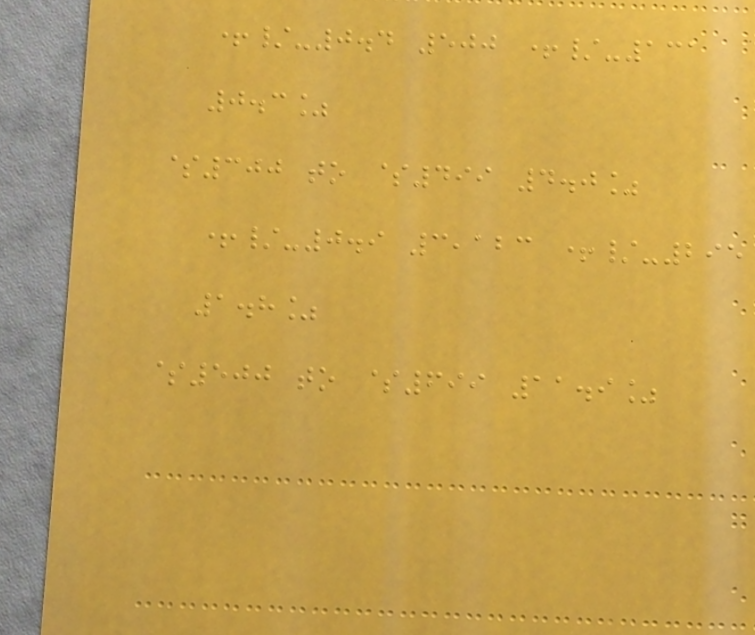+/-0.4 500 +/-131
0.3%
$300 to $499 4.0%
+/-0.9 3,123 +/-295
1.8%
$500 to $699 11.9%
